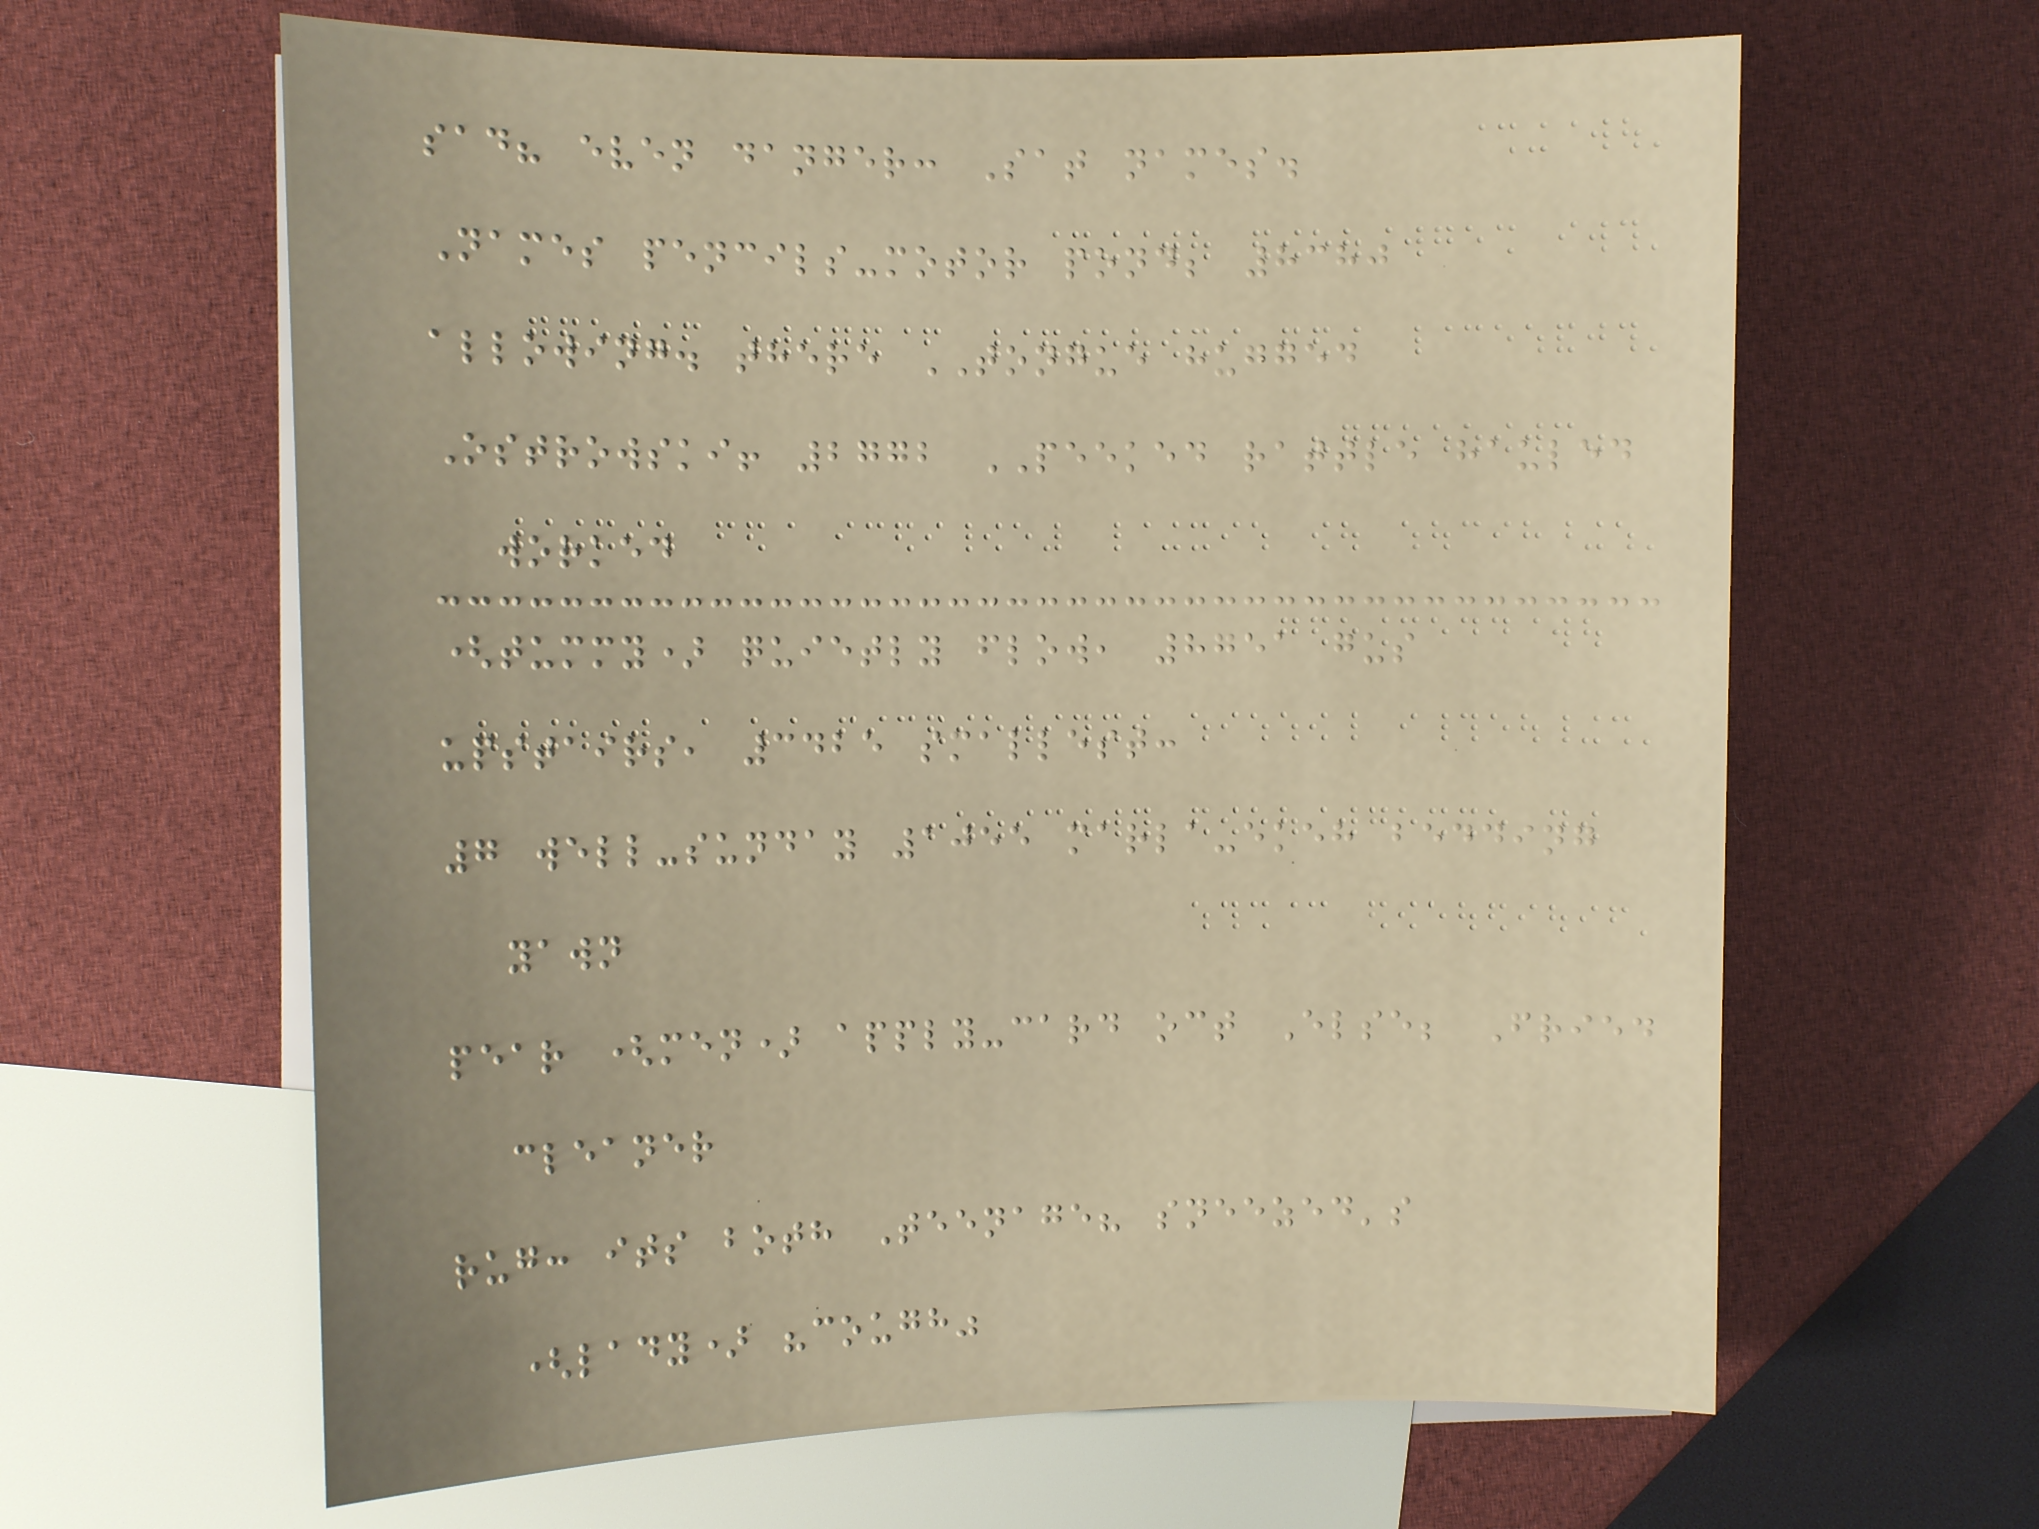sad? even danger: Sat names.
Names pencils-motor pond; 8380
allowing. there TONGUE hugged
Ostrowski! 2772 PEEKED rattle hauled
worked
(tummy) quietly flow, 8751 gus
upstairs, 3425 smallest:
7 well-sunday 1055 marla-ekeh bedding
yawn
pear (men) apply-card oct Else; Fried
cleaner
rug: its both Teenage? sneezed's
(lady) "cough"
